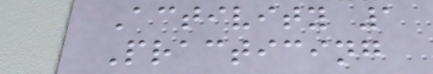Activity 1
Practicing
